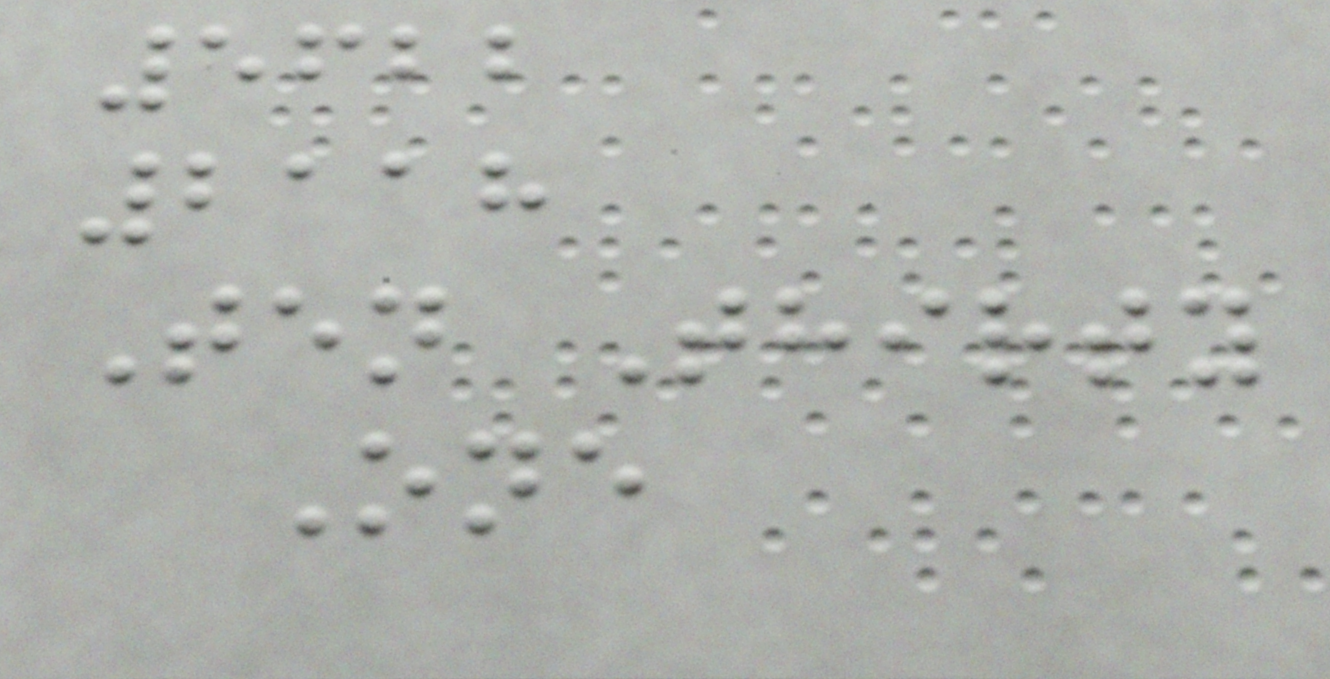5622
2118
Ten Thirty
One
